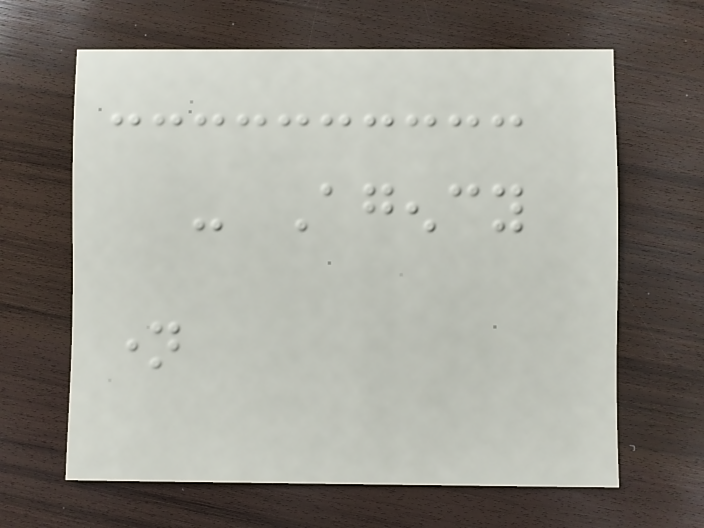- Agency
name
